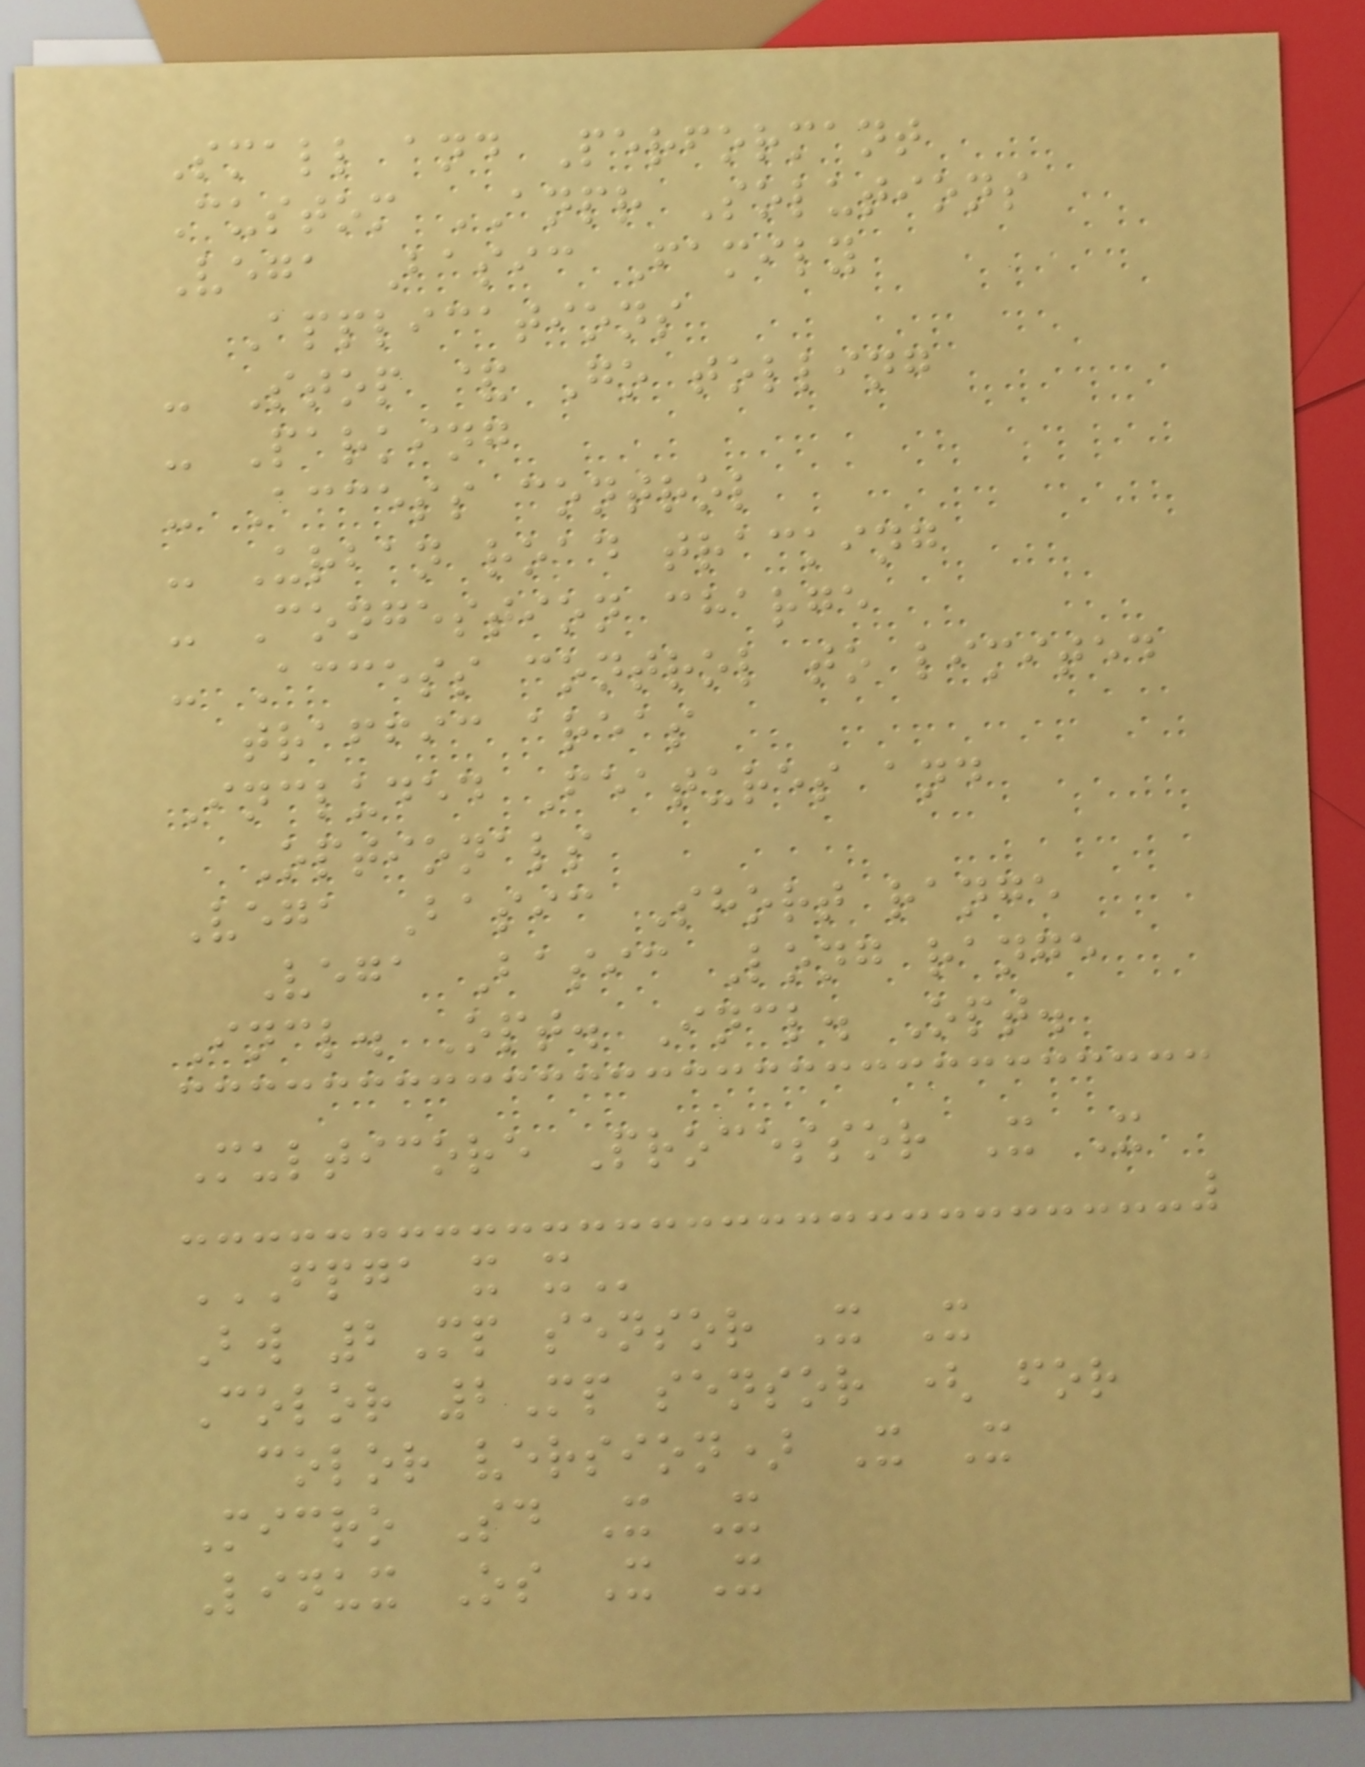Small and Performant
Custom ANPR Solutions
Vega Basic Family
Applications
- Stop & Go tolling
- Parking
- Access control
- Urban road tracking
- Congestion charge
- Access control to limited
traffic areas
Included Features and
Optionals
Vega Basic Short range
Vega Basic Long range
Incl. Opt. Incl. Opt.
Multicore Processor X X
FPGA X X
Bw 2Mp sensor X X
Color 2Mp sensor ( for
color version) X X
Micro Sd X X
Linux Os X X
